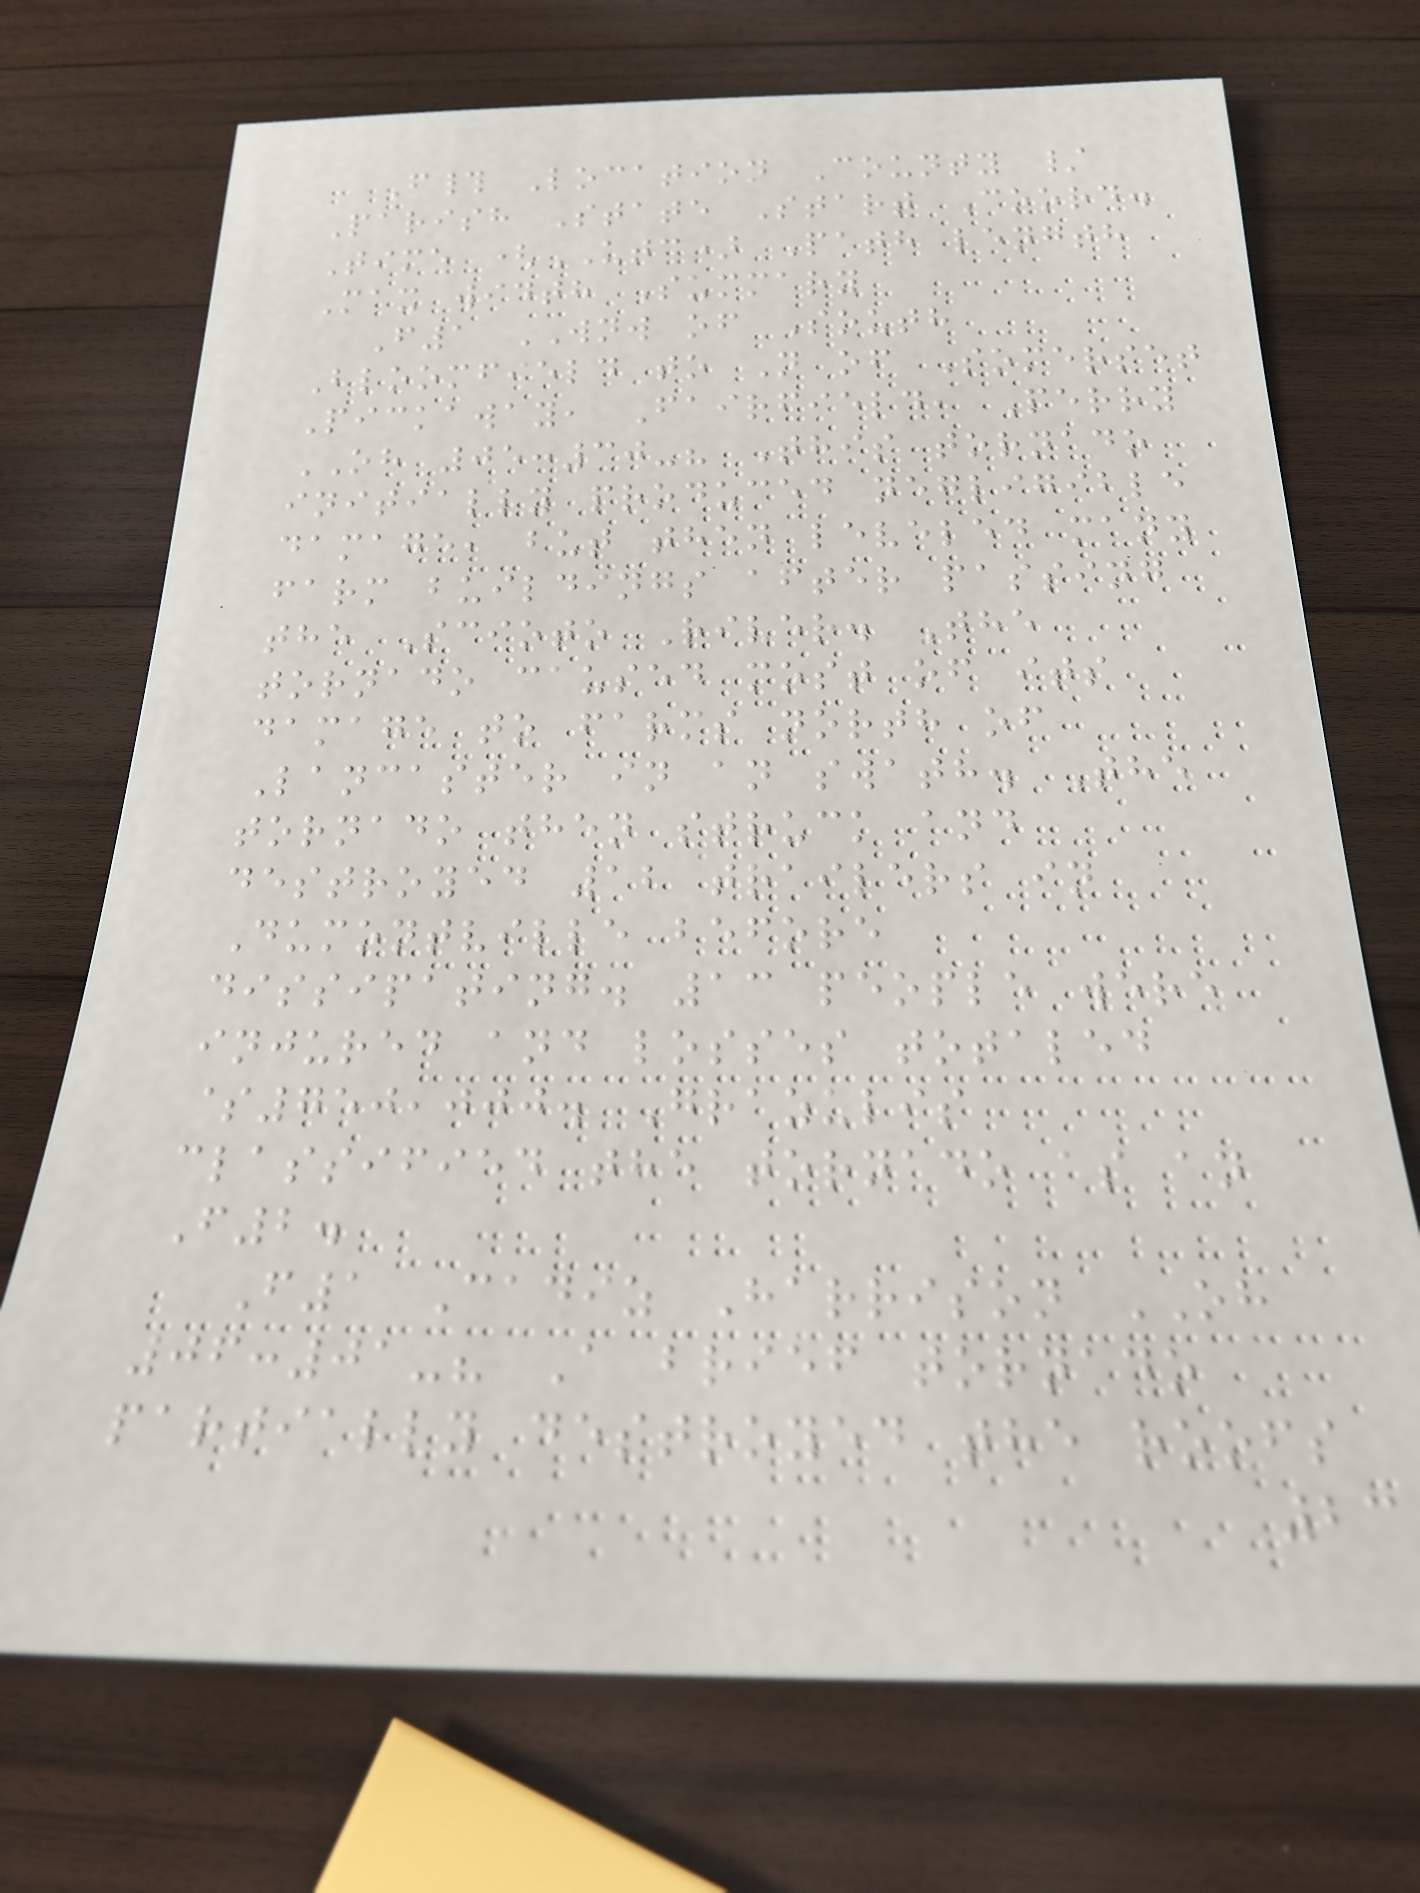F# Location County /
Parish State Start Coord.
Time (UTC) Path length
Max width Summary
F1 WNW of South
Bloomfield to N of Somerset
Pickaway, Fairfield, Perry
OH 05:30-? This tornado
initially produced negligible
damage, but then leveled many
farm buildings after passing
the Scioto River. The
tornado caused most of its
damage to farms north of
Lancaster in an swath. The
tornado then struck and
destroyed 12 trailers in
Dumontville before
dissipating. 13 people were
injured and losses totaled
$750,000. Grazulis
classified the tornado as an
F2.
F1 Cadiz Harrison OH
06:01-? A brief tornado
partially destroyed the roofs
23
